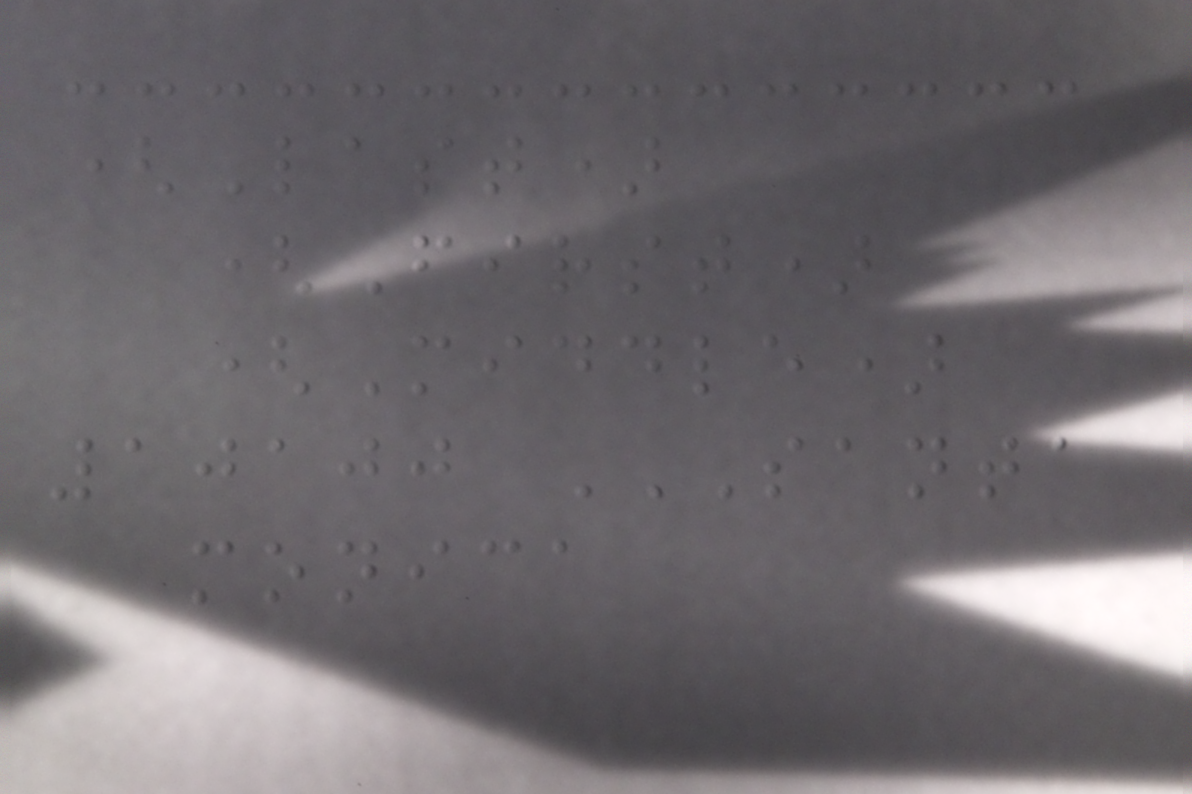(Last)
(First)
(Middle)
10100 SANTA
MONICA
